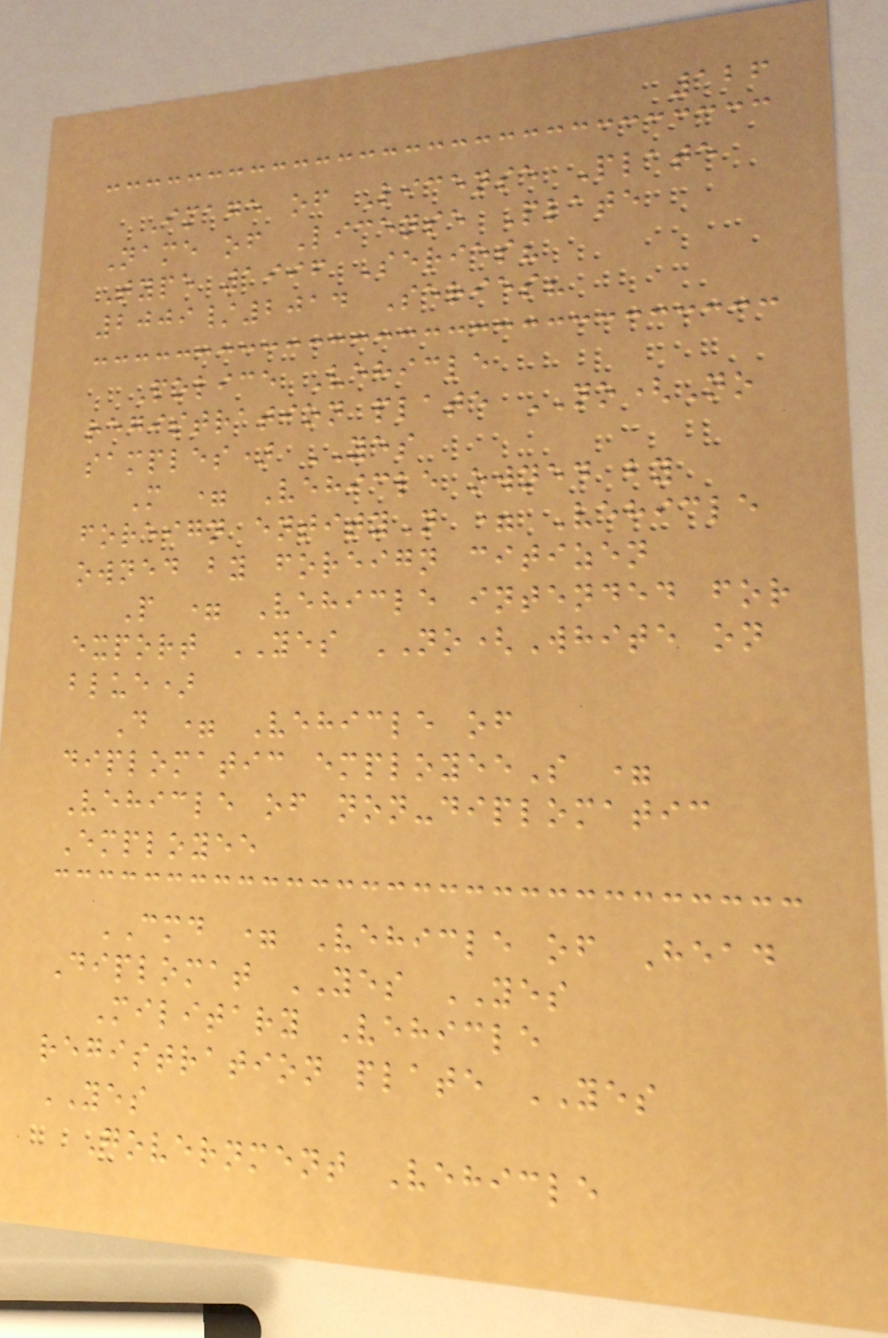126
Image of License Plate
Name of License Plate
Type 1996 Series?
2009/2014 Series?
Police Vehicle
registration plate NO(No
samples) YES
M = Vehicle owned by
foreign entityN = Vehicle
owned by foreign citizen
P = Vehicle intended for
export YES NO(White on
blue)
D = Vehicle of
diplomatic employeeS =
Vehicle of non-diplomatic
Employee
CMD = Vehicle of Head
Diplomat YES YES
Military Vehicle
registration plate YES
YES
Government Vehicle
